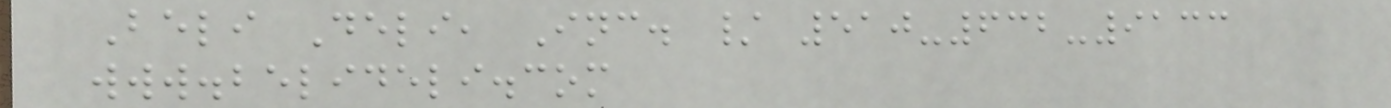Beli Deli, Inc. / 510-632-9133
www.belideli.com
